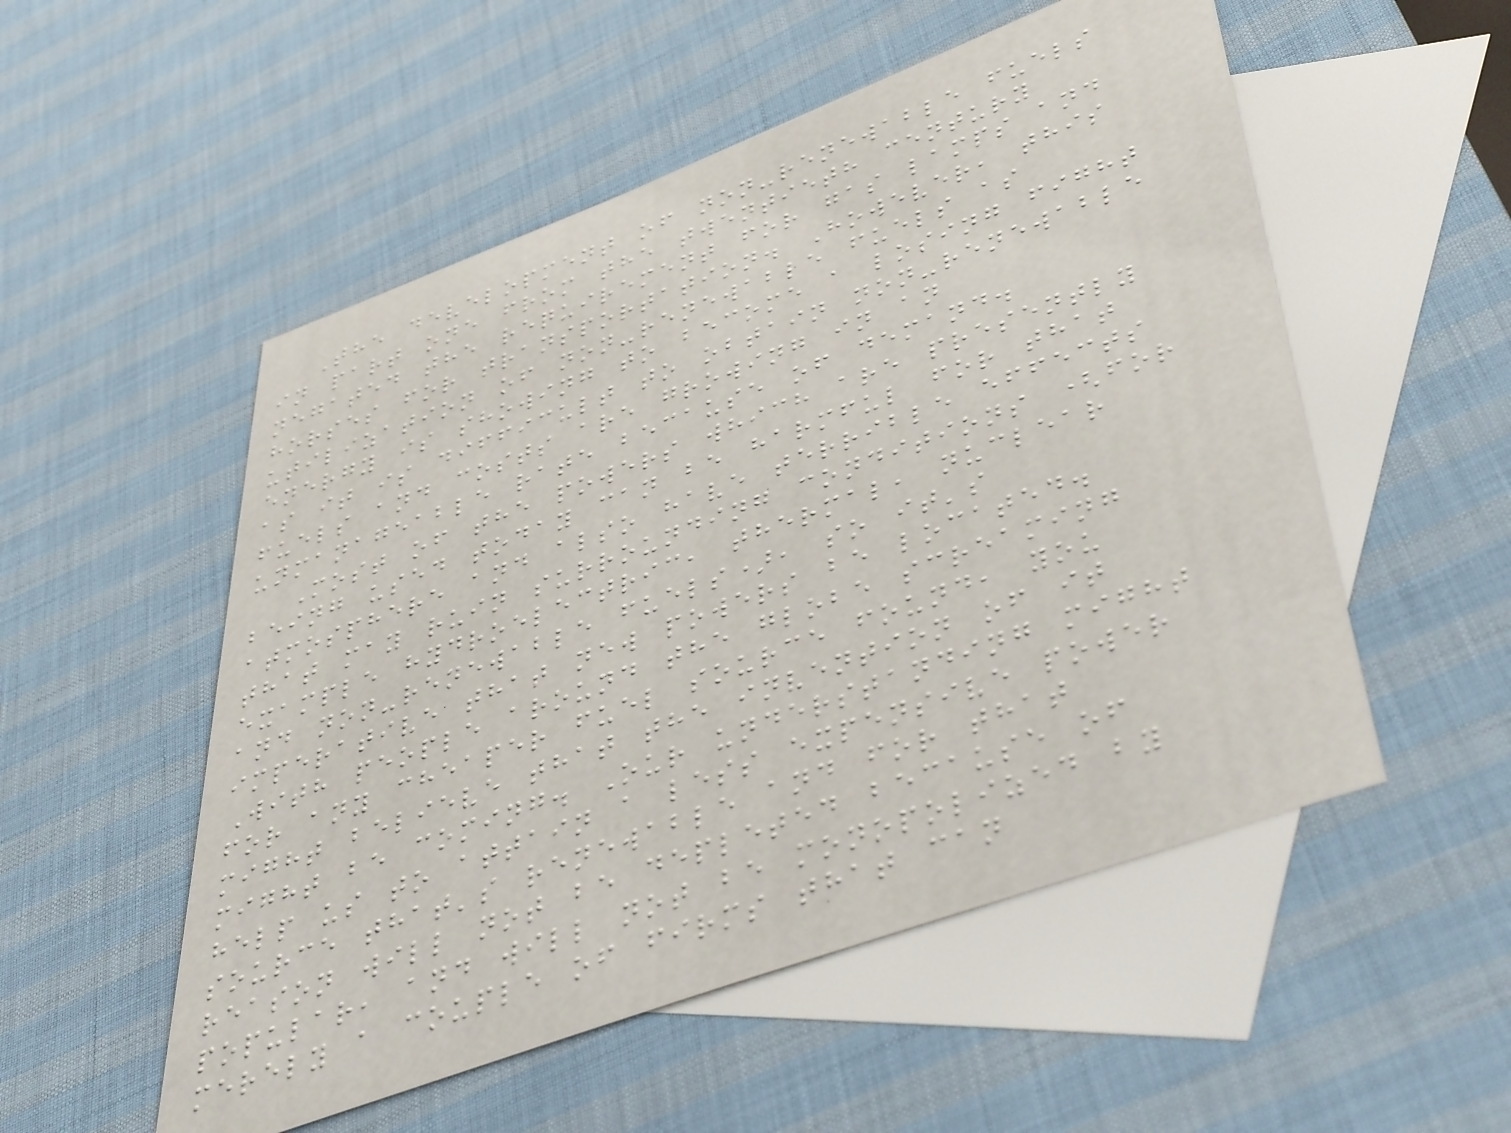The development of non-renewable fuels
in part one from the twentieth century
negated the requirement for gas lamps and
horses for transportation. However, this
utilization of non-renewable fuels as
energy is showing to become a losing fight
as it is difficult to obtain non-renewable
fuels and costs are growing in an
unmanageable rate because of demand.
Most of the powers which are presently
being used today can be harmful for that
atmosphere and also have terrible effects
that may ruin surrounding conditions (for
example hydroelectric, thermal, nuclear
and non-renewable fuels), so it's
imperative that new powers be located.
With people around the globe screaming
for any cheaper fuel source found, you
might believe that the invention of it
might be coming. Our understanding might
help us to attain a less expensive power
source that's renewable and for that
reason will not be depleted because of
popular, and will not be monopolized by
merely a couple of firms that can
